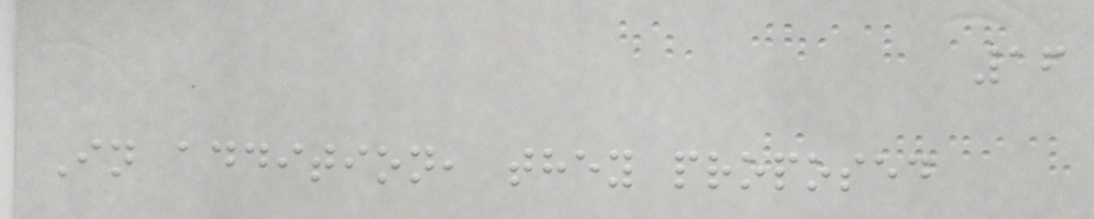16
In addition, they proposed
